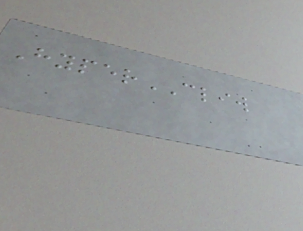HyperCLIW
